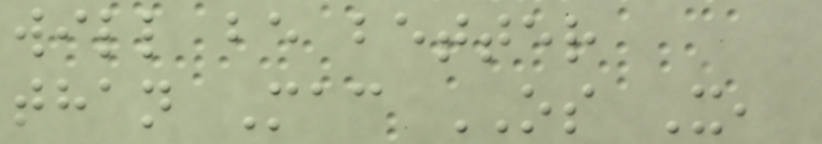will be better
than Mac OS X,
